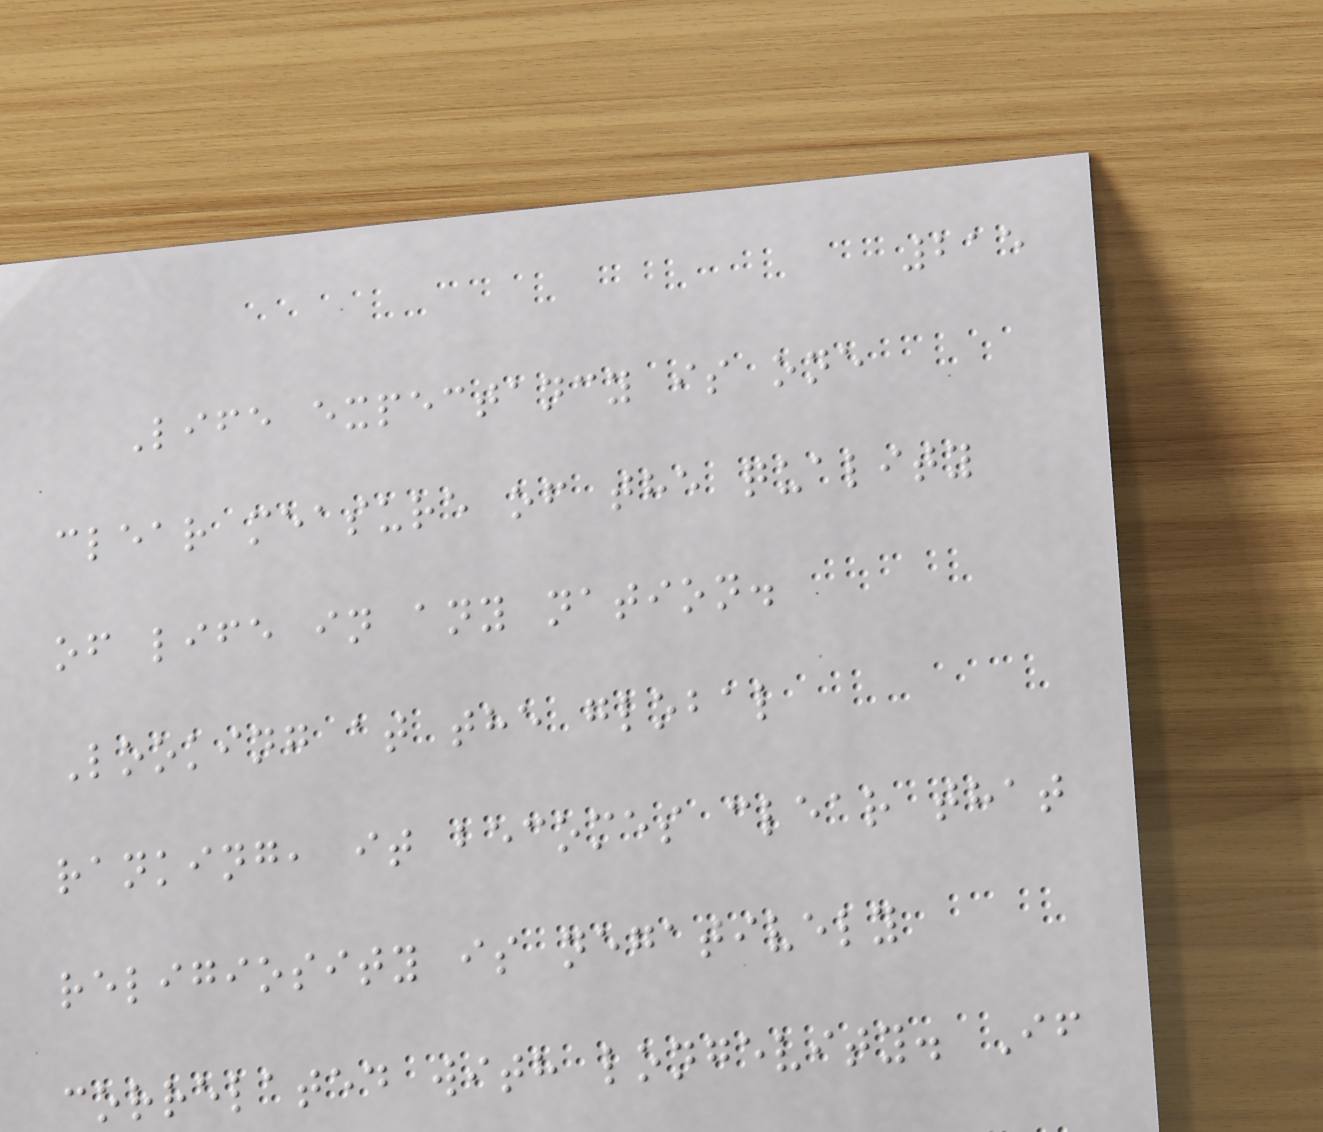215
Life expectancy is one
clear measure of the quality
of life in any nation.
Looking at the global
ranking, it becomes clear that
religiosity is negatively
correlated with longevity. If
